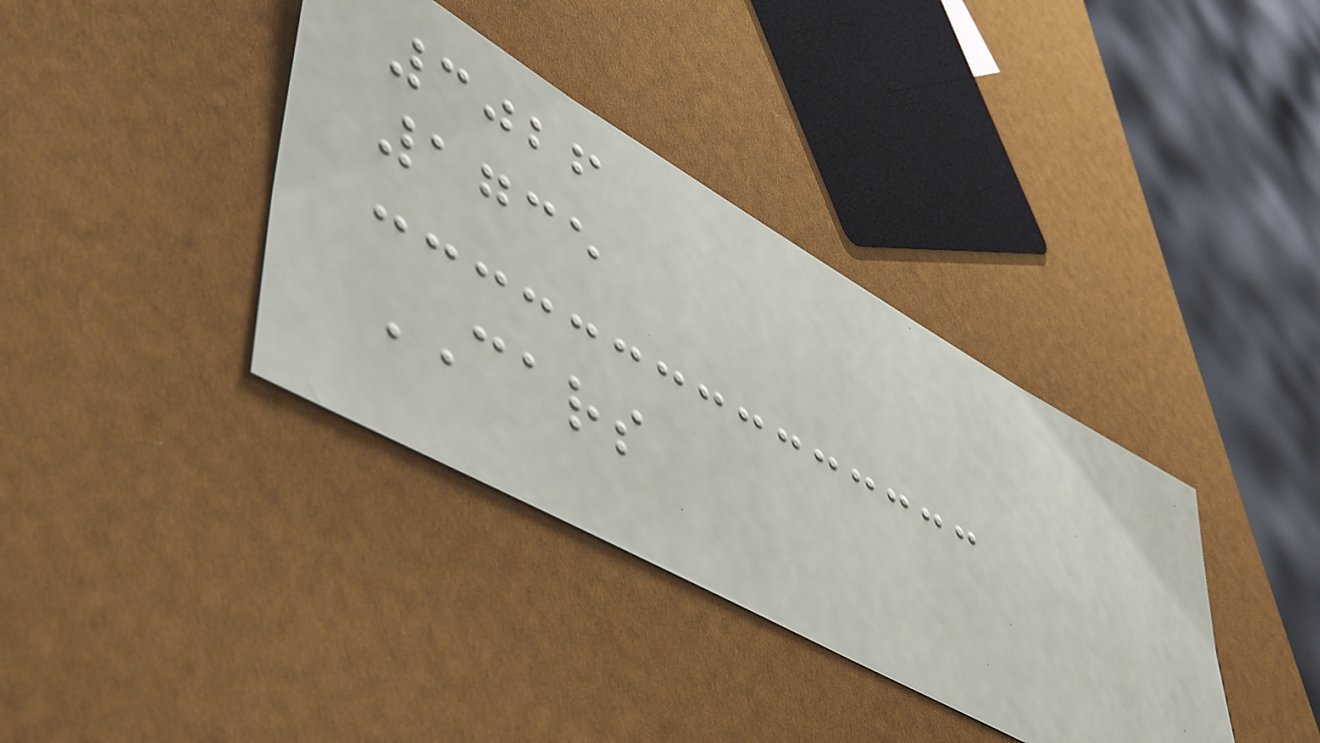3026
1735
CARS
